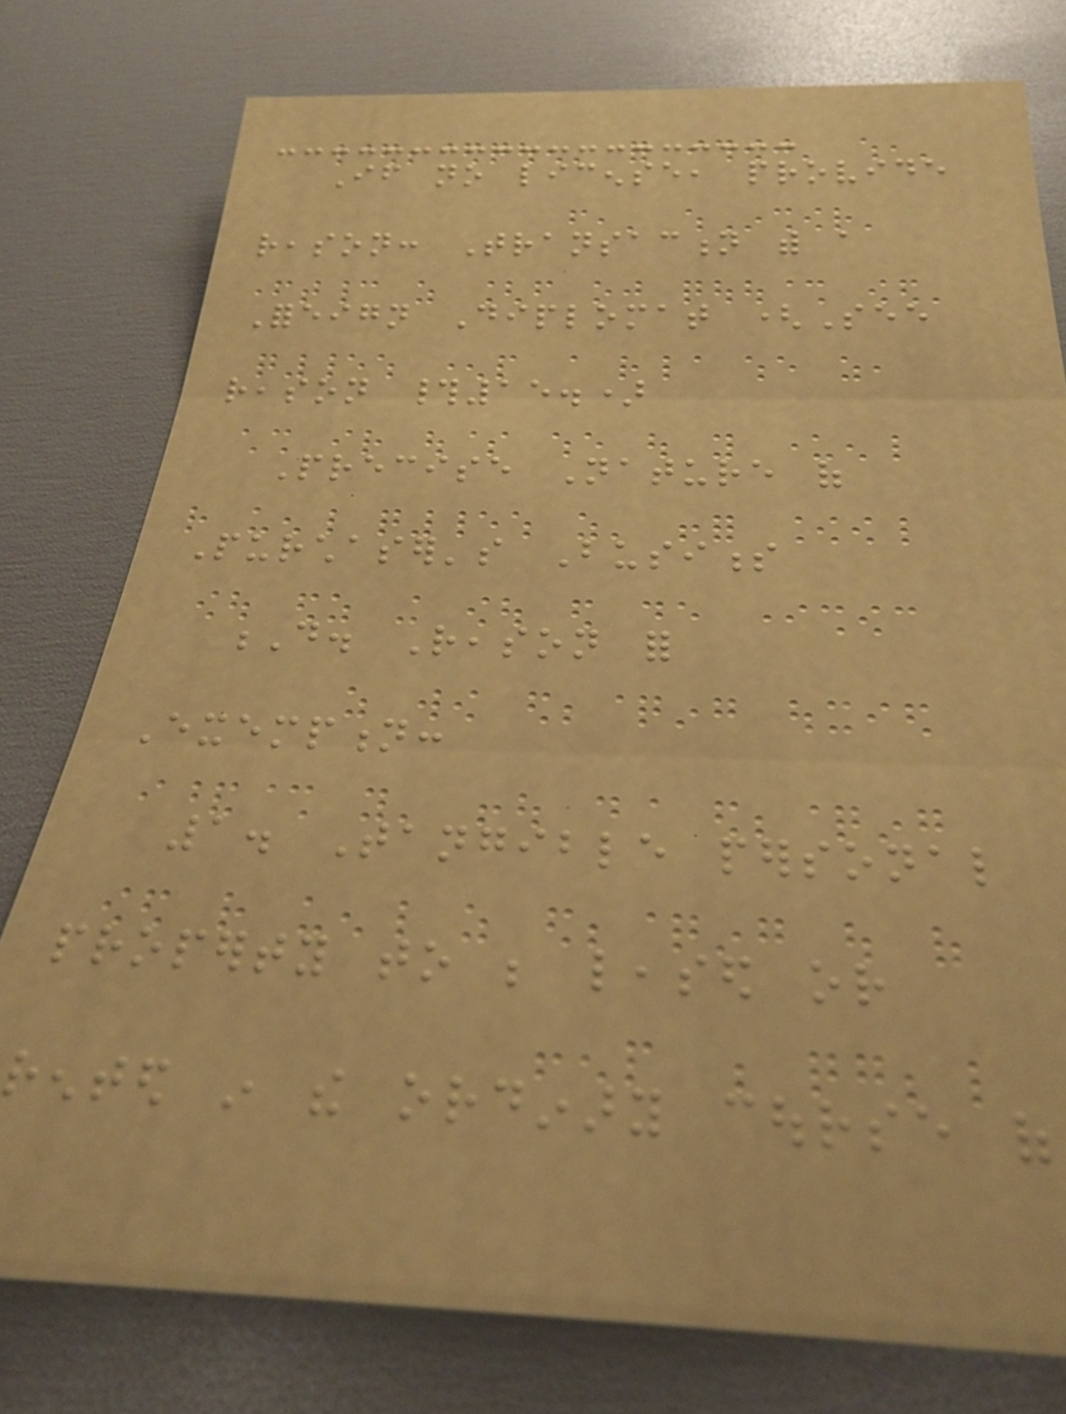If no license, provide
reason: Transaction with a
Foreign Diplomat (See
reason #15.)
Precise Nature of
Purchaser's Business
D. Reason for
Exemption:
1. Tangible personal
property to be leased or
rented in the ordinary course of
